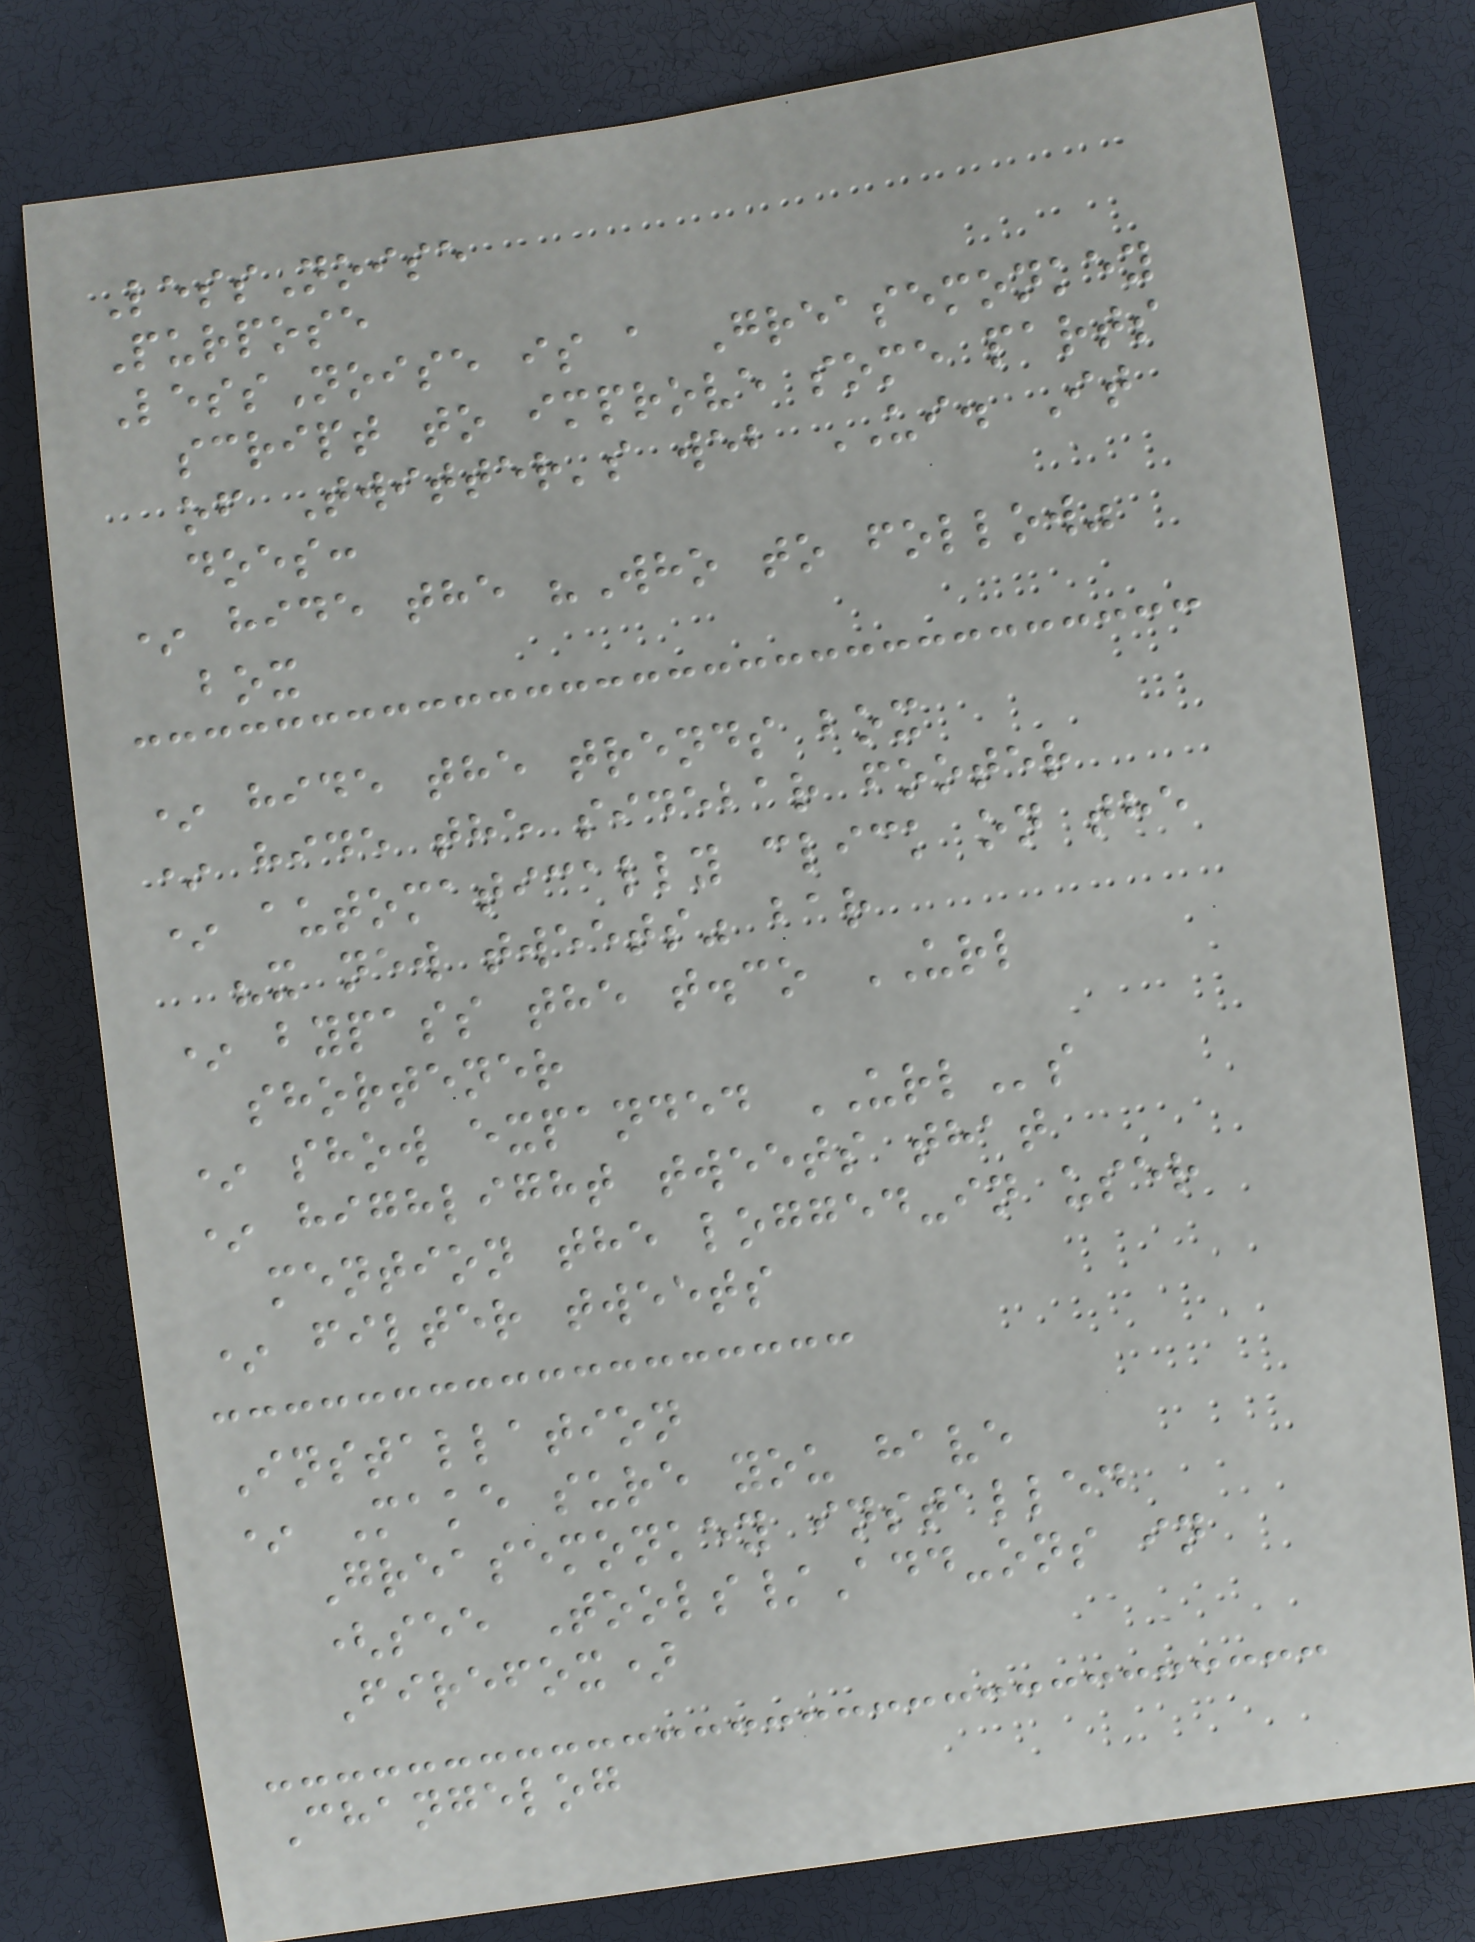LessNoise
Purpose
LessNoise is a Greasemonkey
script to improve some parts
of Twitter's web UI. It
does:
* hide the "Who to follow"
box
* hide the trends box
* hide the sidebar footer
* automatically click on the
"x new tweets" bar
* bypass the t.co URL
shortener
* show expanded URLs
* highlight tweets that
mention the logged-in user
* filter tweets
Installation
* Make sure you have
Greasemonkey installed
(see Tools/Add-ons in
Firefox)
Changelog
